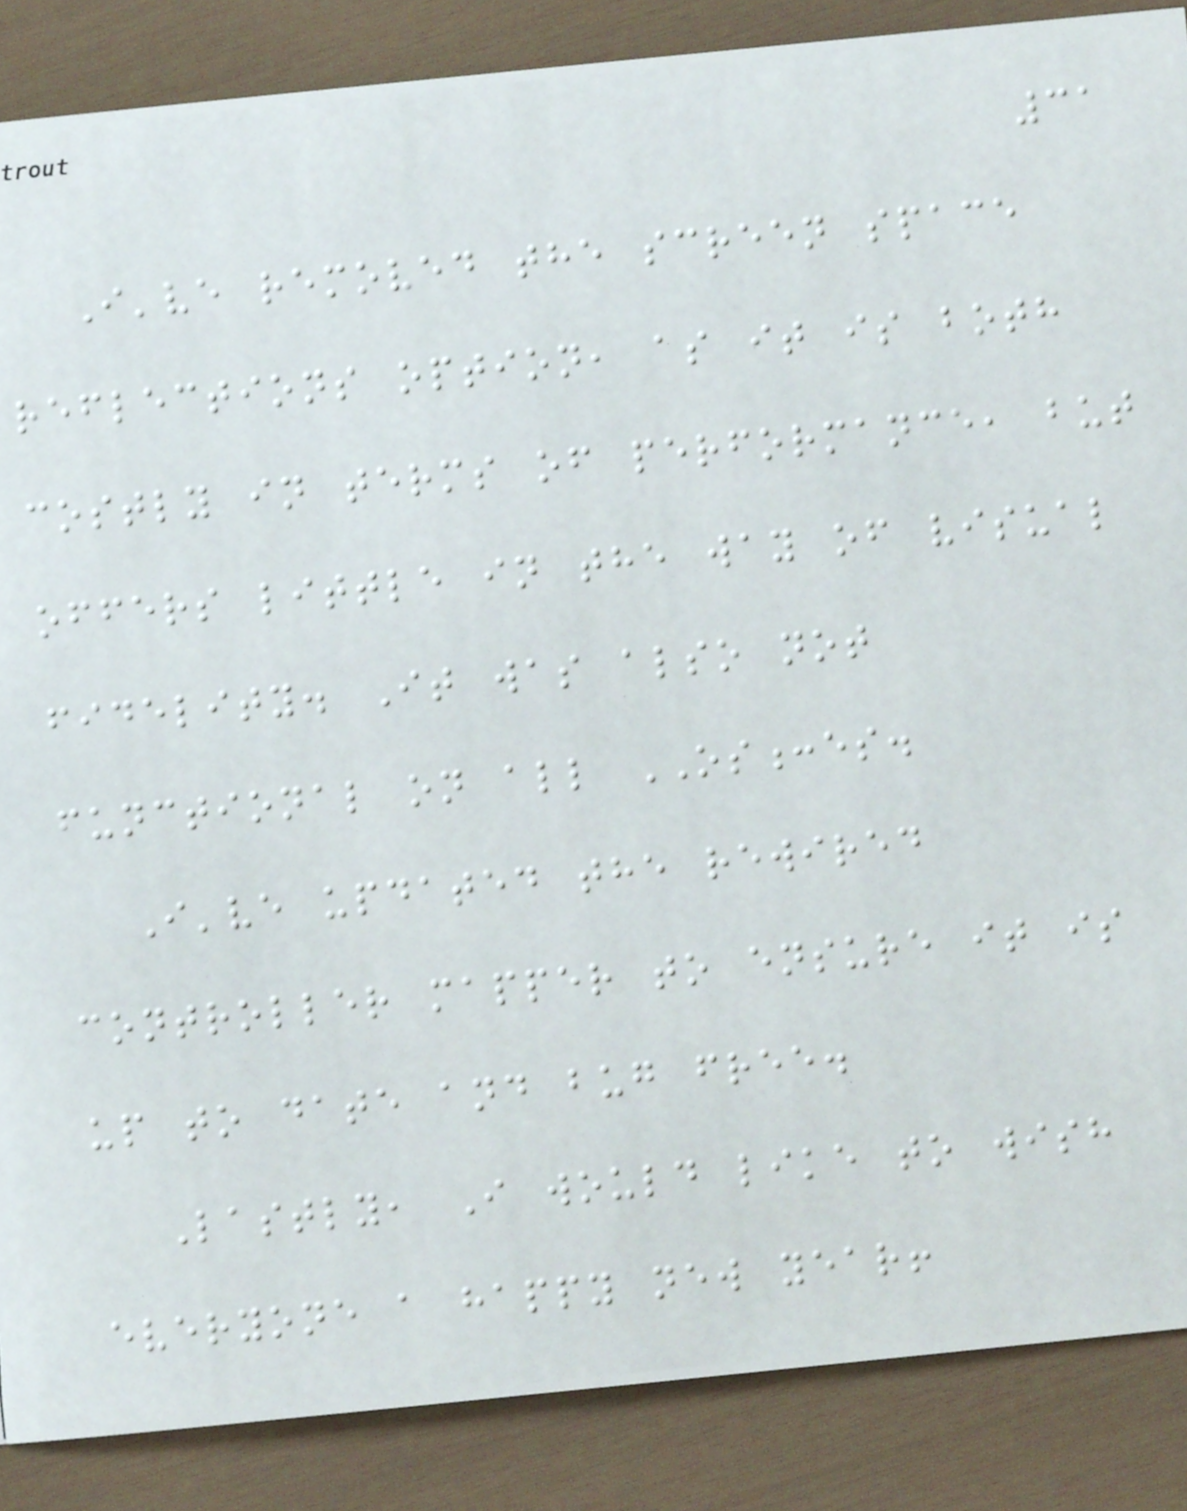31
I've removed the screen space
reflections option, as it is both
costly in terms of performance, but
offers little in the way of visual
fidelity. It was also not
functional on all OS:es.
I've updated the rewired
controller mapper to ensure it is
up to date and bug free.
Lastly, I would like to wish
everyone a happy new year!
